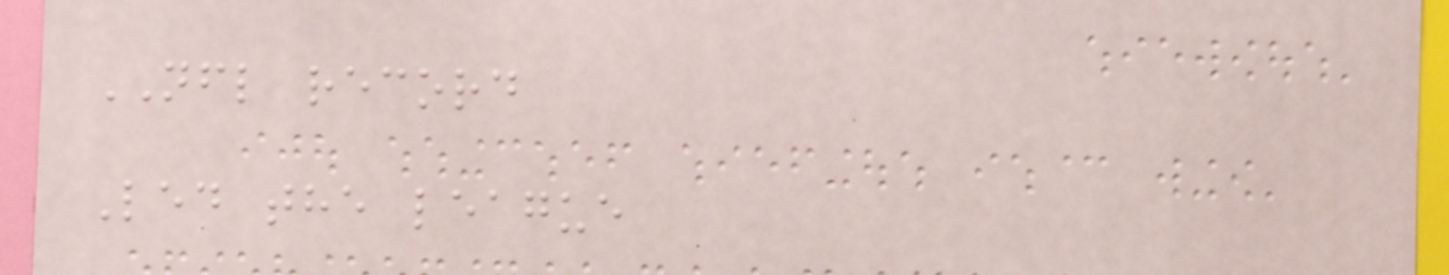NFL record
Led the league
